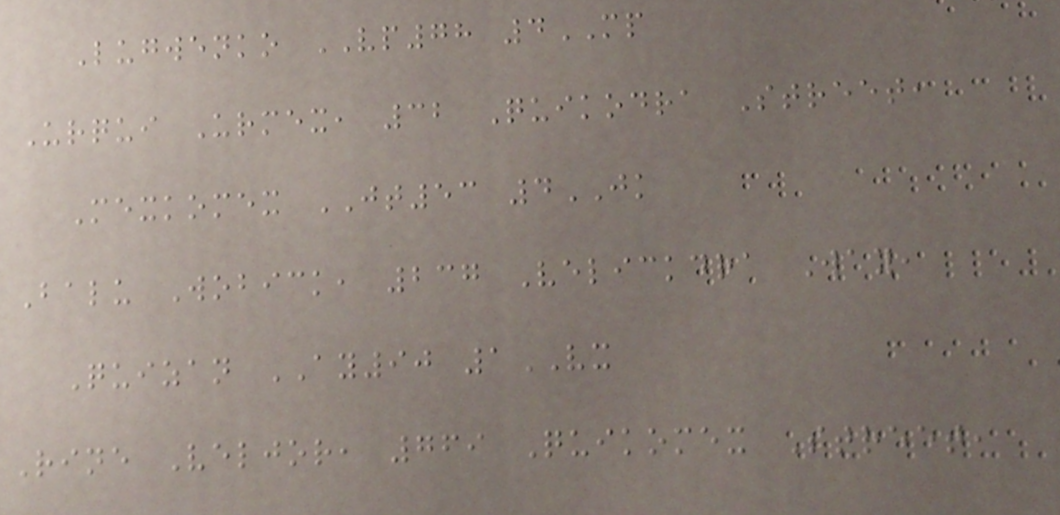Lugwenko VP78 4MP
Urqui Urmex, 32 Quikodra Street,
Mexkomex JT53 4JK
Balu Wobick, 237 Velickdra Way,
Quizan AY90 1VX
Rine Veljor, 769 Quikomex Street,
